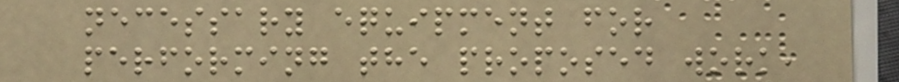necessary equipment for
performing the proposed work,
